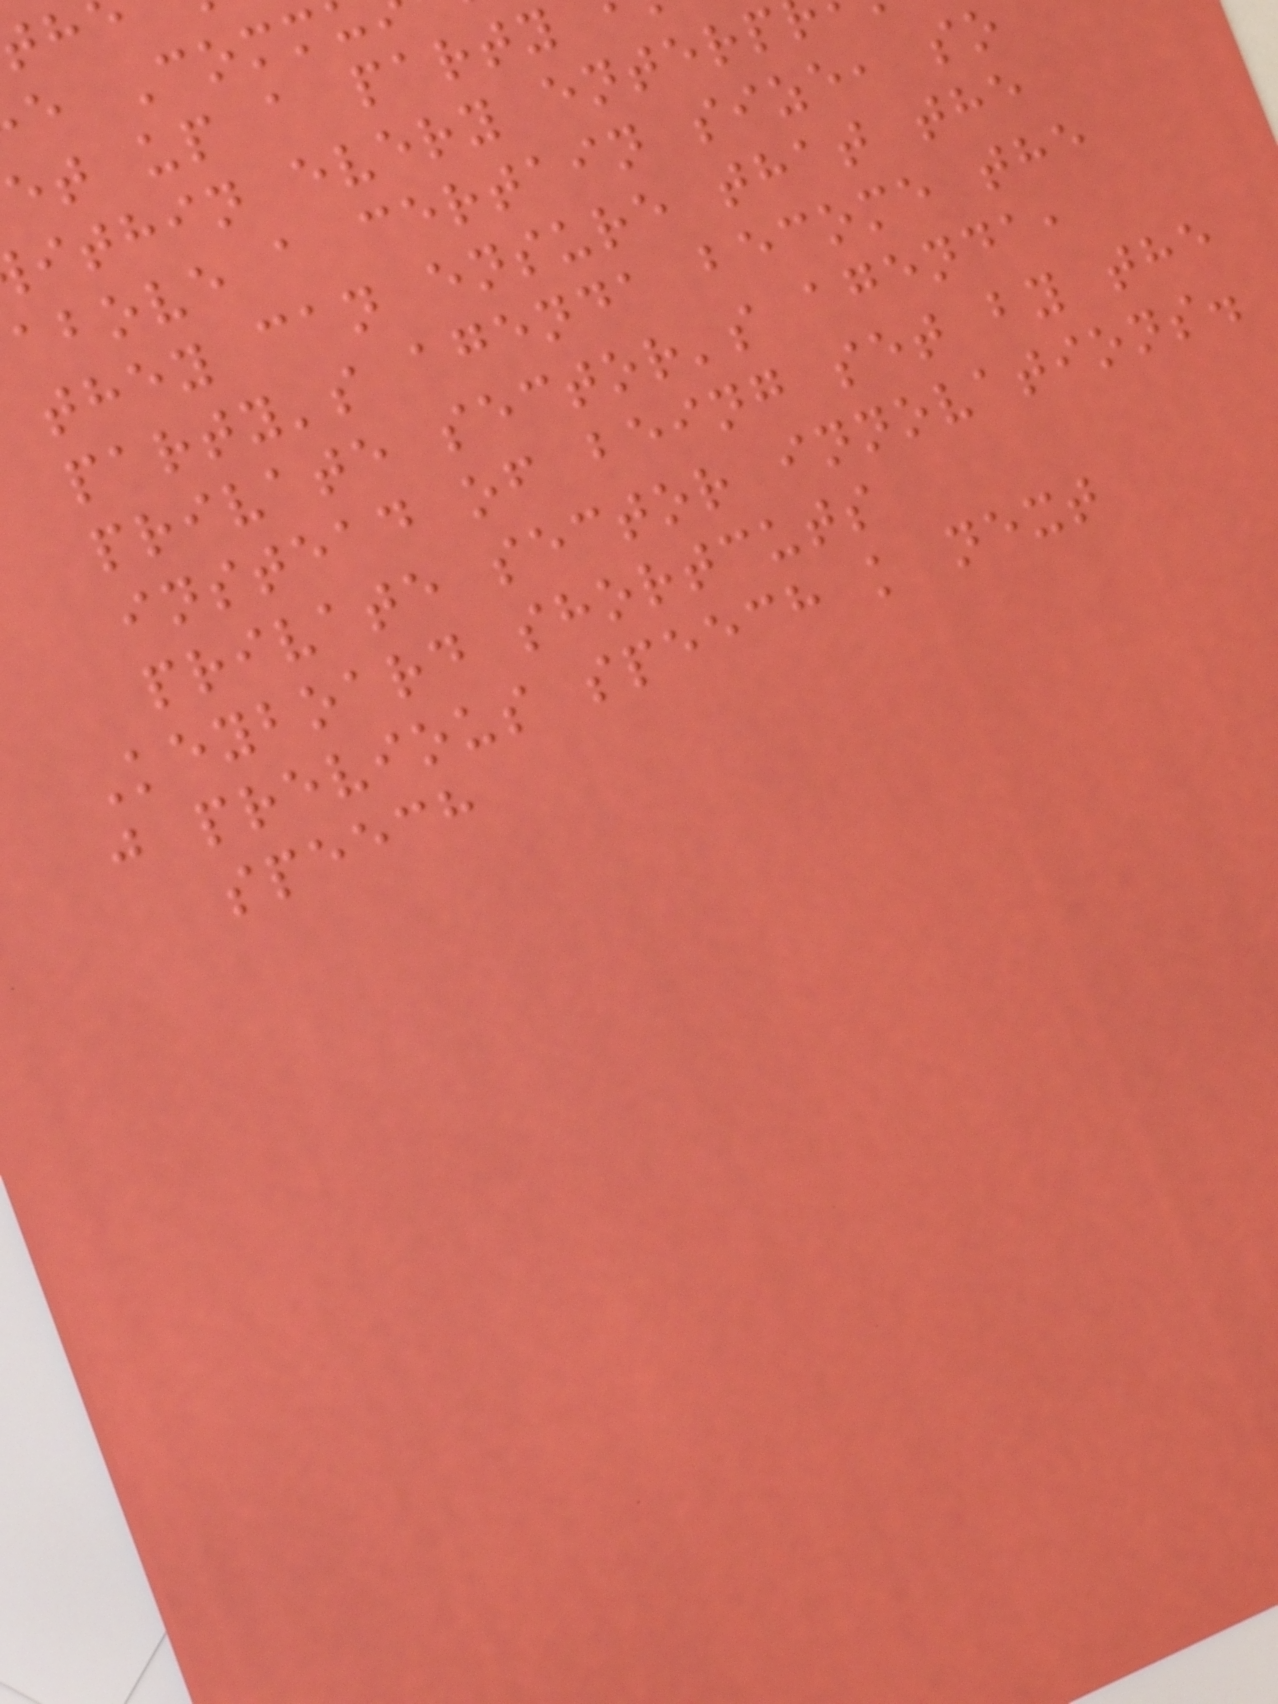e Comm
et up a party
ithin every enterp
above a certain size, so
they can ensure that the
party's agenda become the
private sector's agenda,
instead of being set by the
private sector innovations.
Keyboard shortcuts
j previous speech k next
speech
